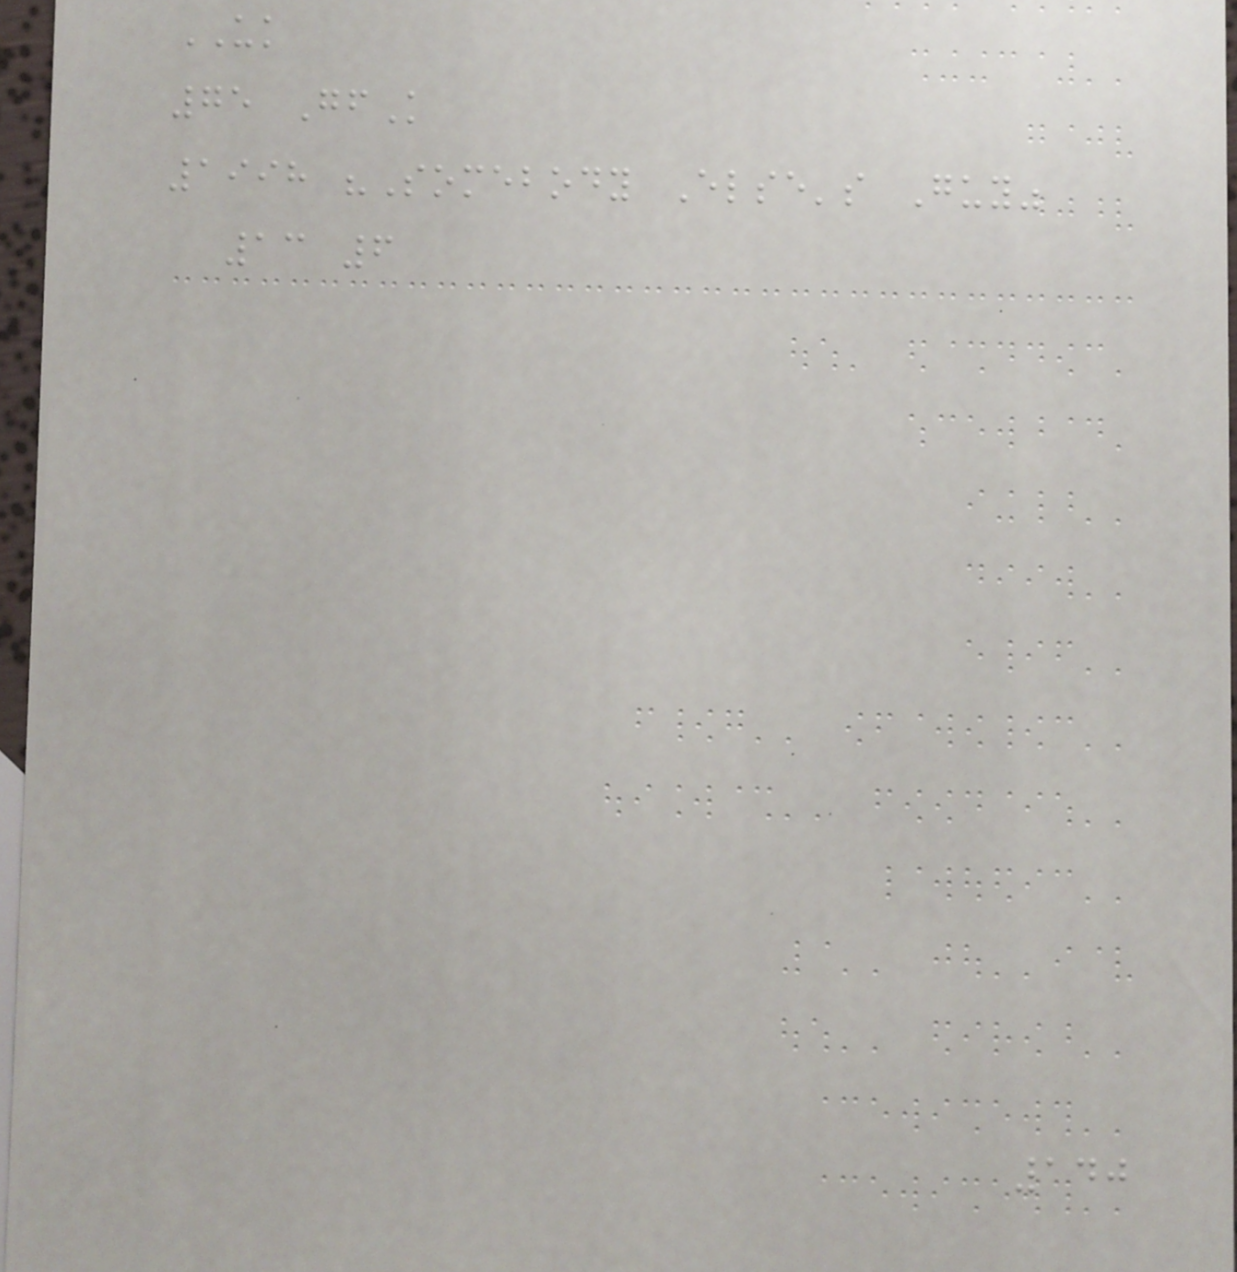UK
75 GfK
1998 "Somebody Else's Guy"
13 6
140
